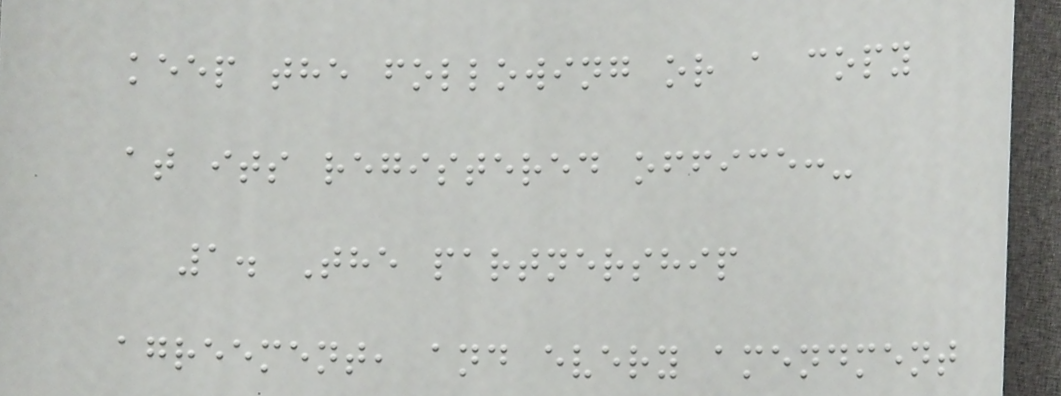keep the following or a copy
at its registered office:-
1. The partnership
agreement, and every amendment
